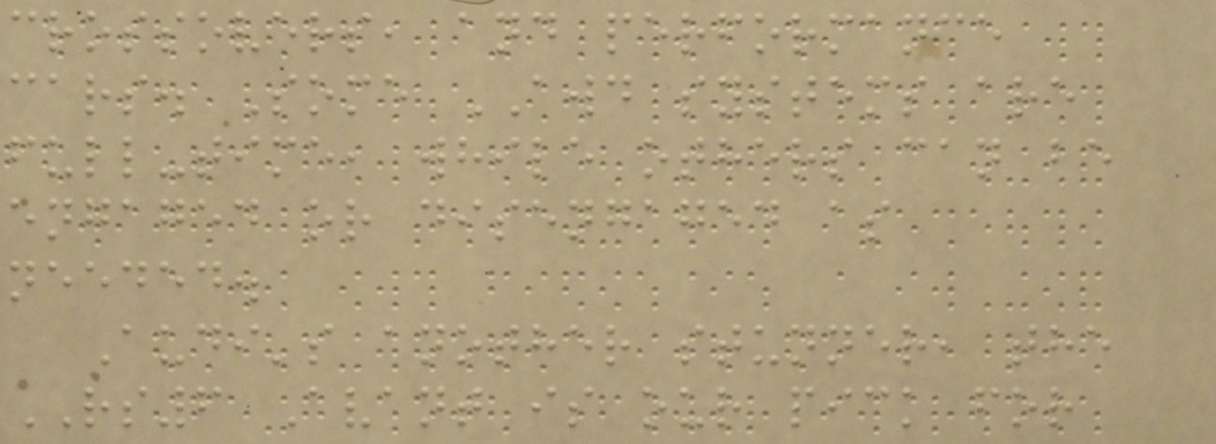crossovers, and performance
cars. Some AWD systems are
full-time, while others can be
engaged or disengaged as
needed.
Audi's another stunner, the
RS6 Avant is our pick for
